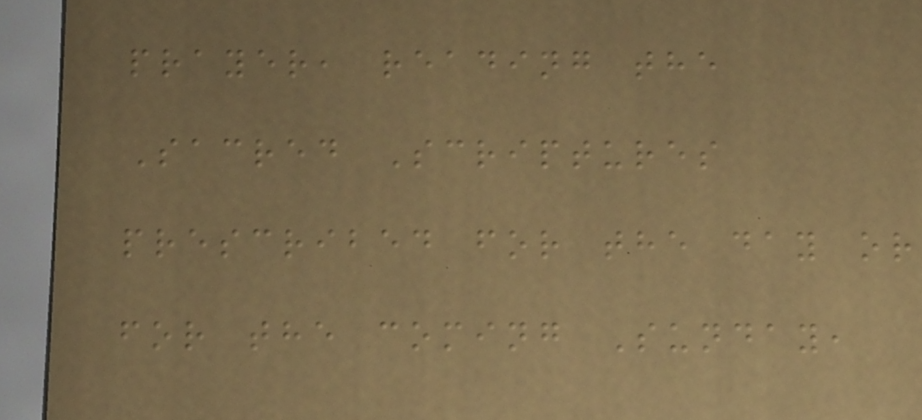prayer, reading the
Sacred Scriptures
prescribed for the day or
for the coming Sunday,
